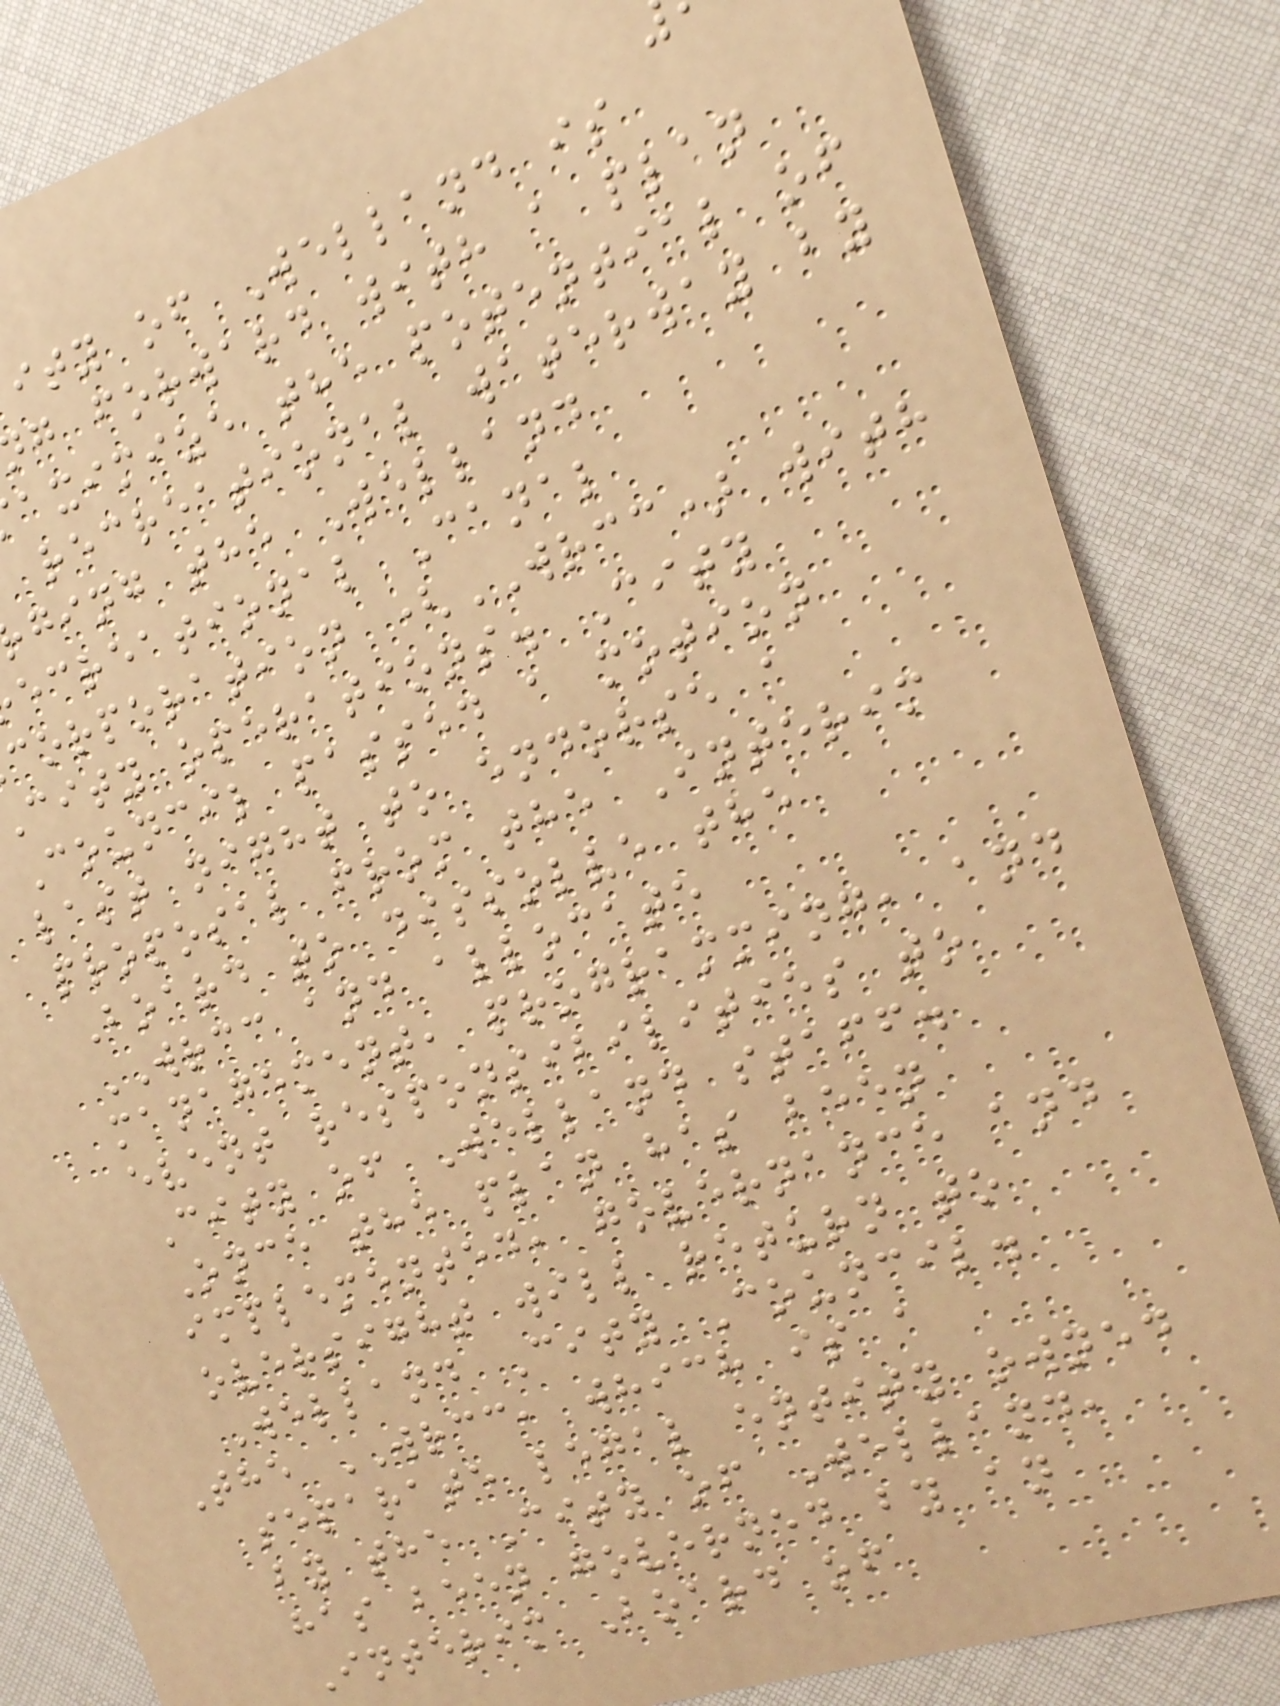ity of Welland is
g forward with a plan
aximize the potential of
recreational waterway by
ging the Welland
ecreational Canal
corporation (WRCC) with
city operations. City
Council passed a motion
last night to endorse a
proposal from the Interim
Board to dissolve the
WRCC and allocate
management, programming, and
event responsibilities to
City of Welland staff.
Once the plan has been
implemented, governance and
oversight will return to
Welland City Council.
The WRCC, which is a
separate legal entity owned
by the City of Welland,
has been governed by an
Interim Board of
